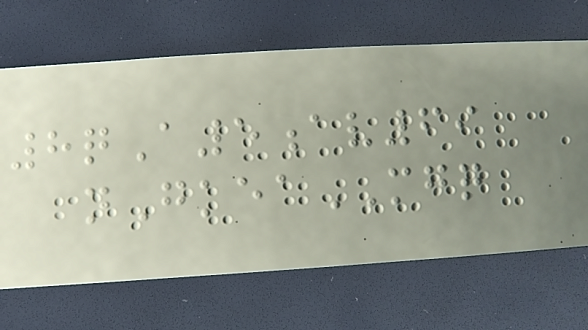8qA5av69
nGkeaMGQ
